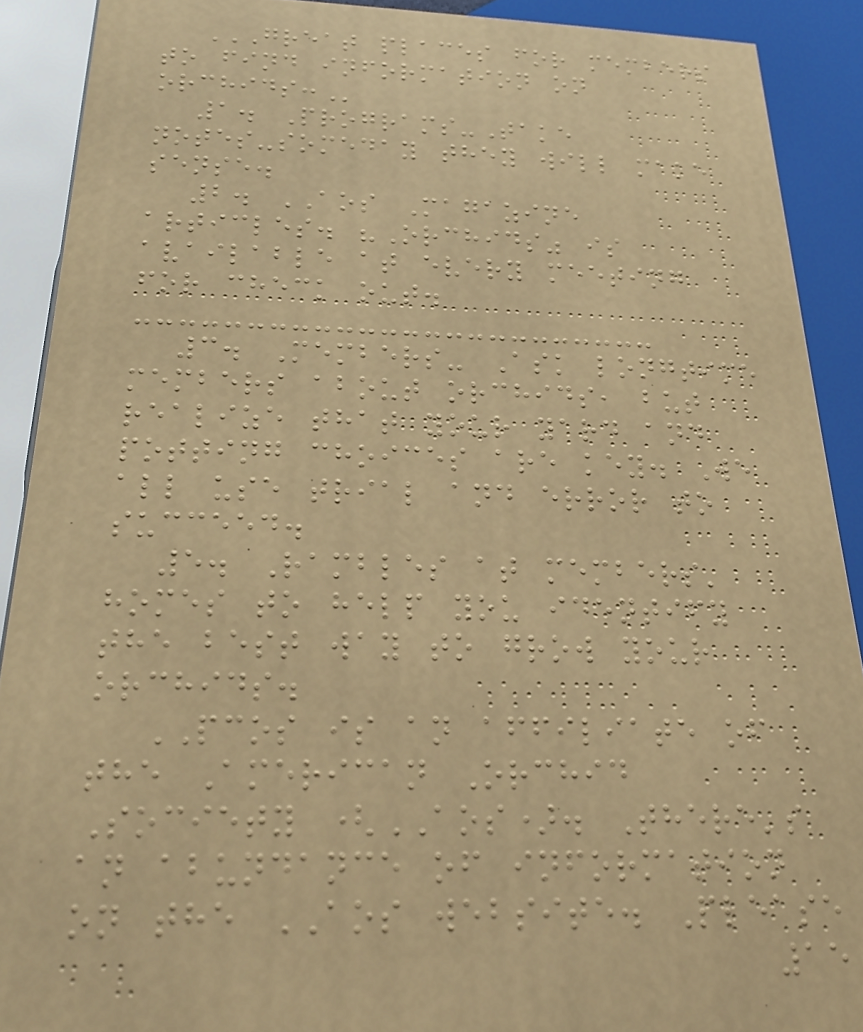GREAT PLACES FOR MEMBERS
TO FIND INFORMATION ON
ORCHIDS:
1. Programs-Take
notes-someday they will make
sense.
2. AOS Magazine
articles. "Orchids" is
available at every meeting
for check out.
3. Members- Ask longtime
members about orchids, but
realize that your yard and
potting choices are key. We
all use trial and error to
succeed.
5. Rambles at members'
homes to help you identify
the best way to grow your
orchids.
PCOS is an affiliate of
the American Orchid
Society (AOS). There's
an abundance of information
on the AOS website. Please
15
